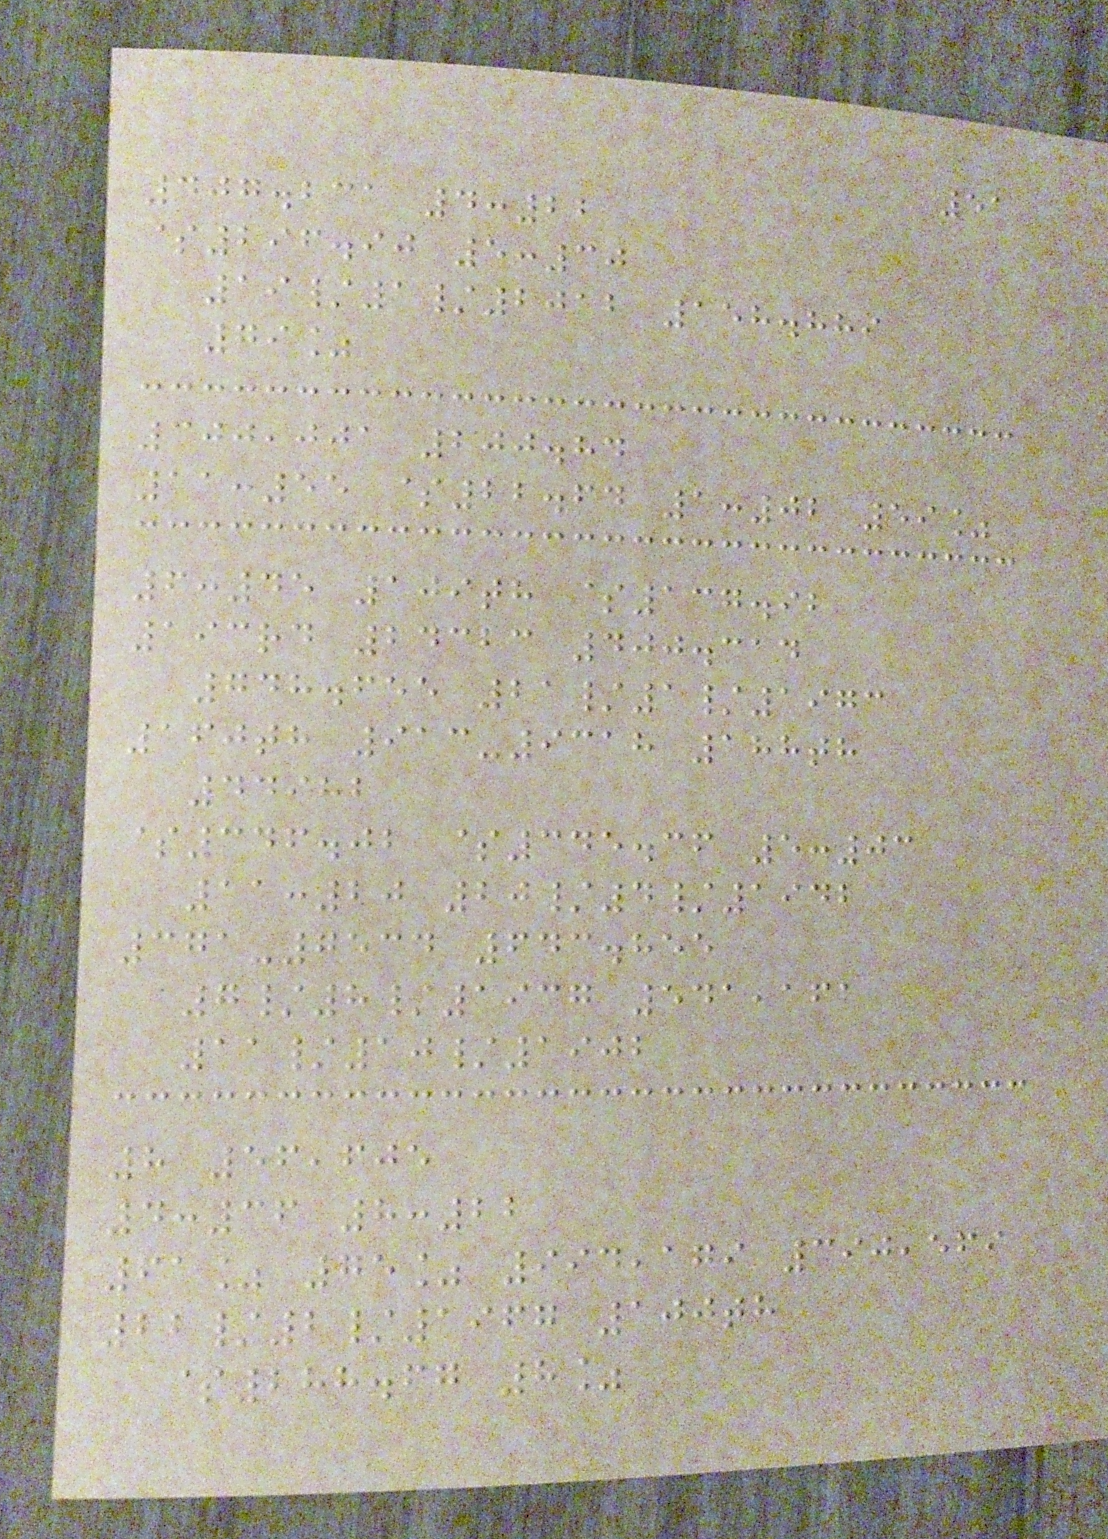51
407.231 4:22
$296.90 5:30
19/1/2012 158.889
79%
300,001 200.84
11:55 $22.64 1:02 59%
6:45 109th $137.92
193rd 24323 400.314
748.655 21/1/1973
160th 913-9318 188th
44982
$346.02 $345.36 5:03
11:20 20/4/1942
371-7534 643.855
7/8/1937 541,161
11/10/1902
8 56,605
4:36 8:22
61% 75% 994,179 390,569
22/2/1967 100th
$288.67 8%
